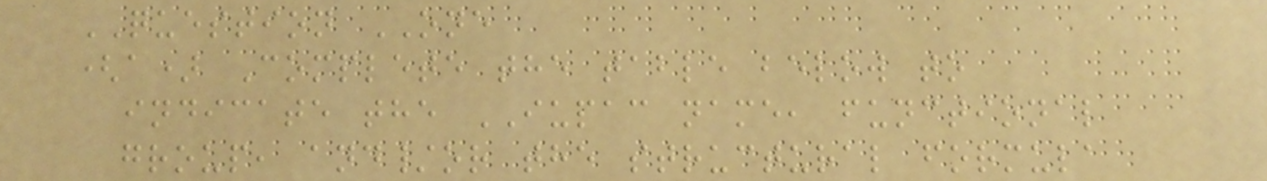QUESTION ONE
(a) Complete the table below to
indicate the IUPAC name, functional
group, and/or the structural formula
